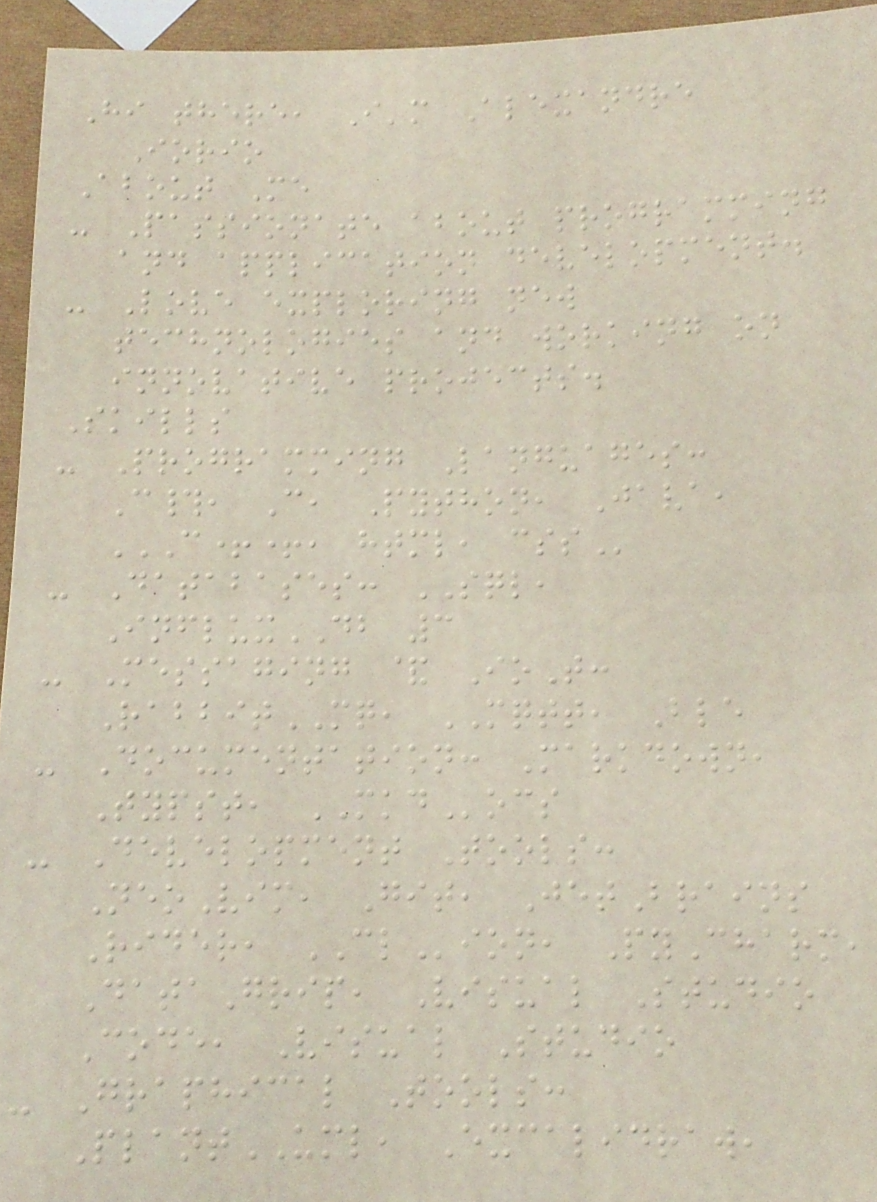Hi there, I'm Alexandre
Iorio
About Me
- Passionate about programming
and application development.
- Love exploring new
technologies and working on
innovative projects.
Skills
- Programming Languages:
C#, C, Python, Java,
C++, HTML, CSS
- Databases: SQL,
InfluxDB 3
- Messaging & IoT:
RabbitMQ, MQTT, Ble
- Documentation: Markdown,
Typst, MKDocs
- Development Tools:
NeoVim, Git, JetBrains
Rider, CLion, PyCharm,
DataGrip, Visual Studio
Code, Visual Studio
- Graphical Tools:
PlantUML, Excalidraw,
